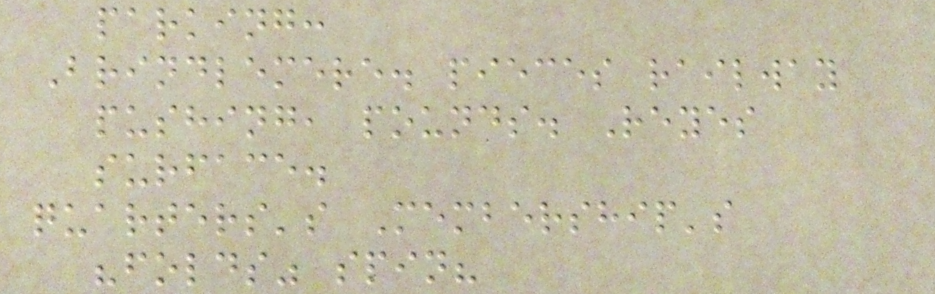parking:
Brindlemere. pieces railway
pushing, pounds. Reyes
surface.
quarters's Membership's
"folds" spin?
